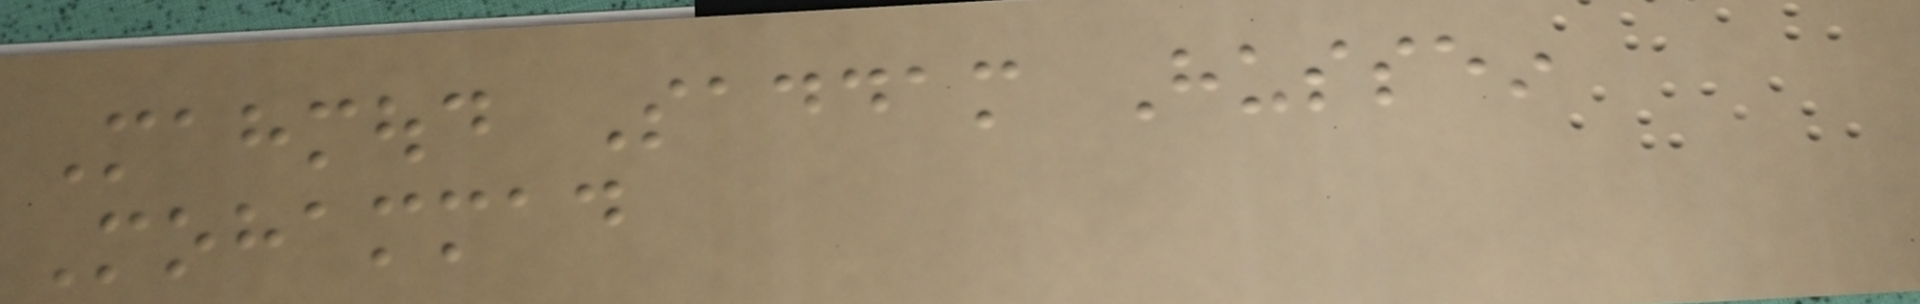Mahmoud Saddam Hussein
Mohammad
